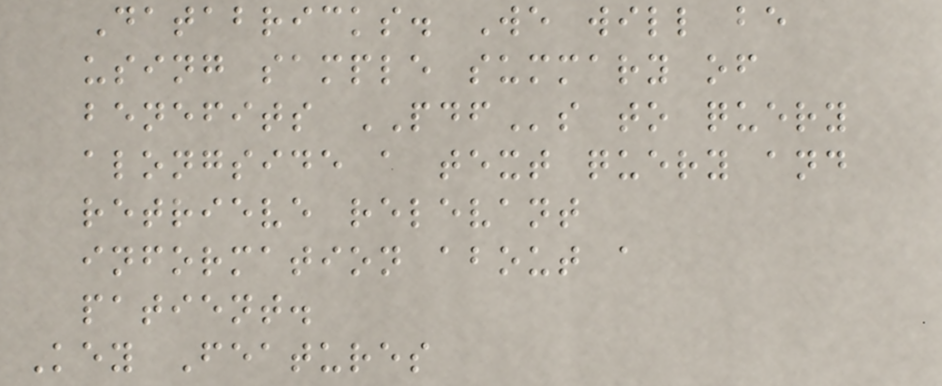Databricks. We will be
using sample summary of
benefits PDFs to query
alongside a text query and
retrieve relevant
information about a
patient.
Key Features
